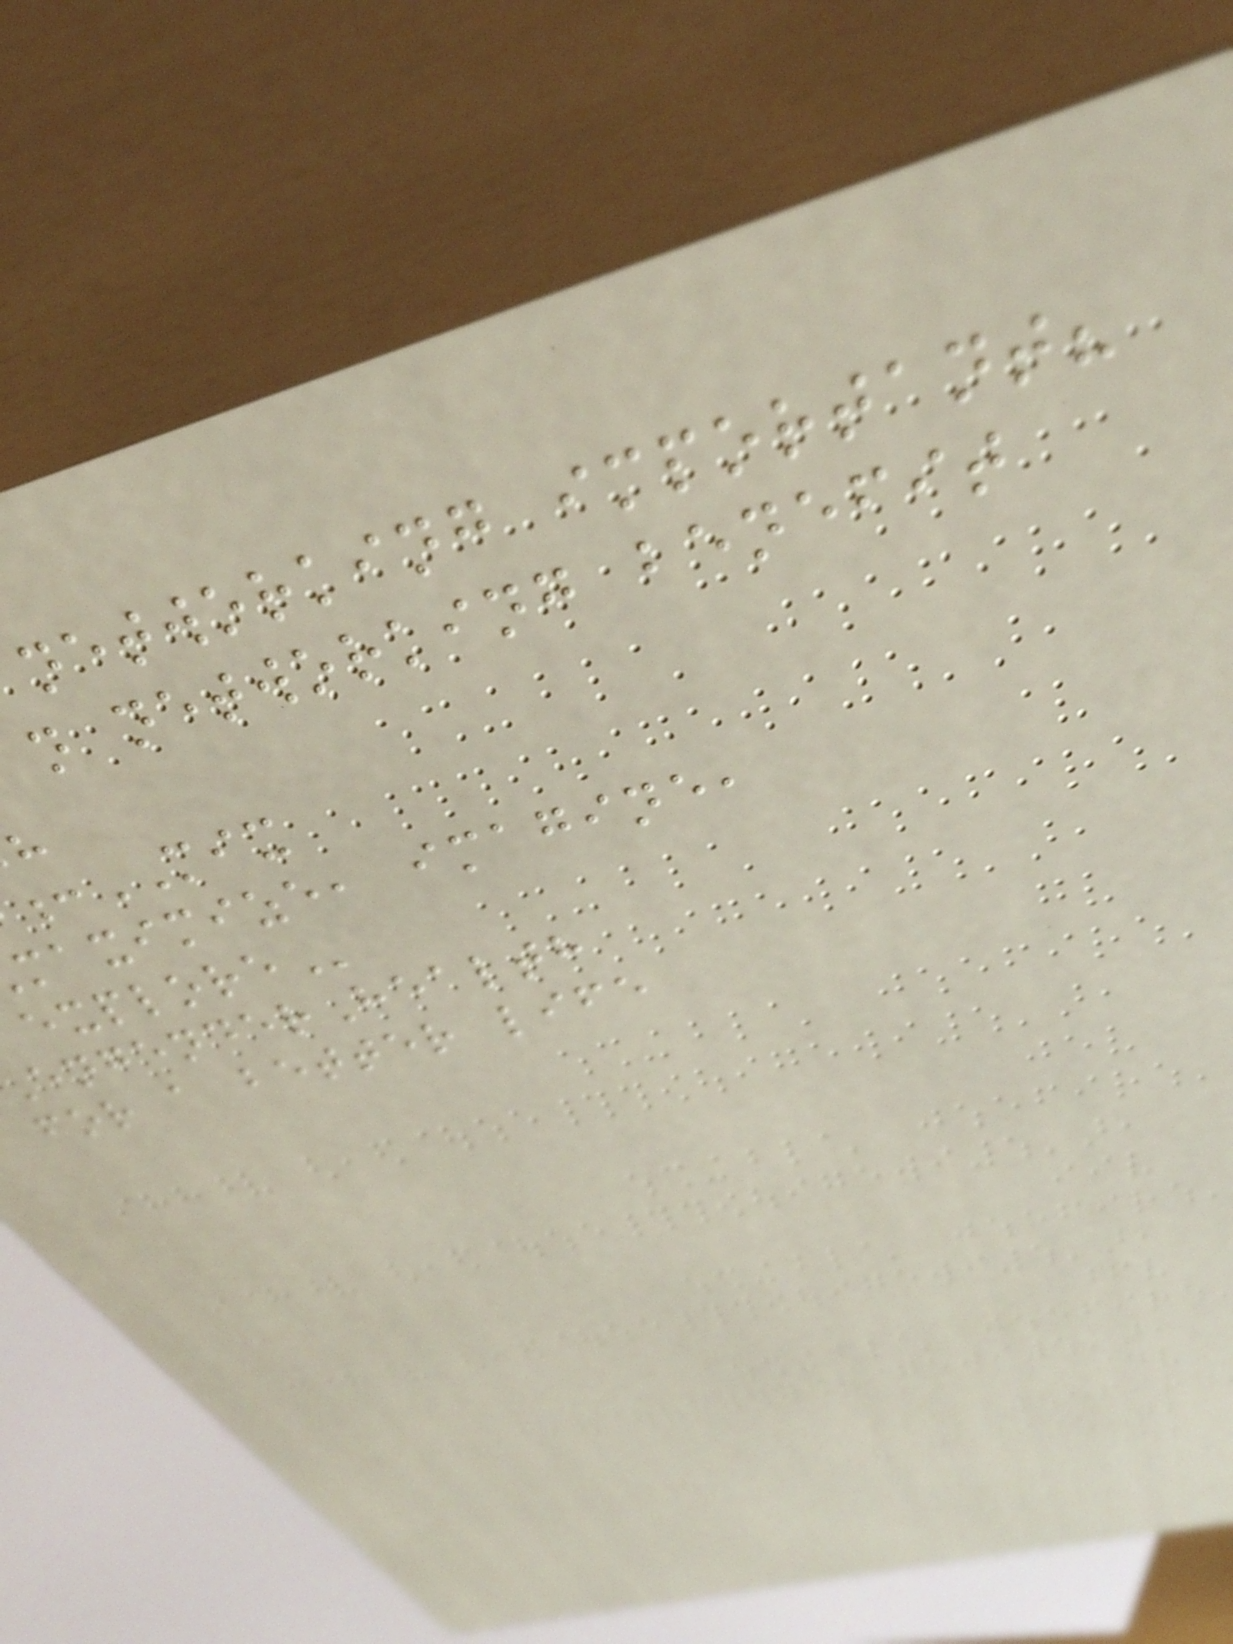networking important?
n networking benefit
:MIX
maximize, imagine,
ngenderHealth
for a better life
